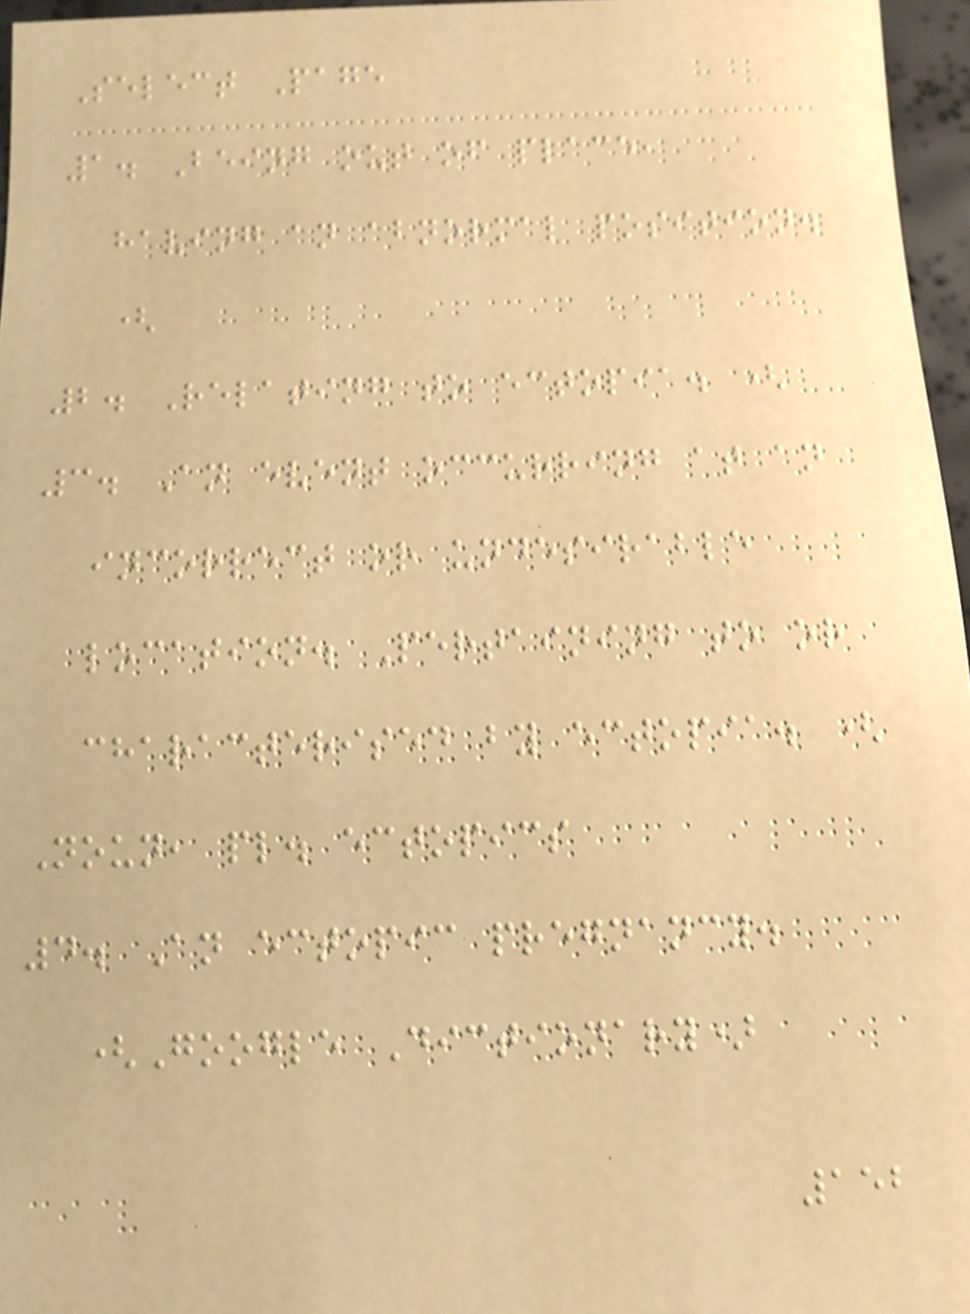Select Page
1. Being out of place,
having an abnormal position.
(
2. Relating to ectopia. (
3. An event occurring at an
incorrect or undesirable
location. Pertaining to or
characterised by ectopia. (
Noun, pl. ectopics
4. An ectopic pregnancy.
(Google Dictionary)
152
